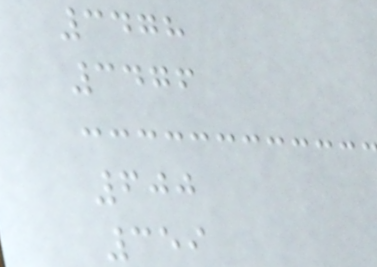3478
3476
600
359
